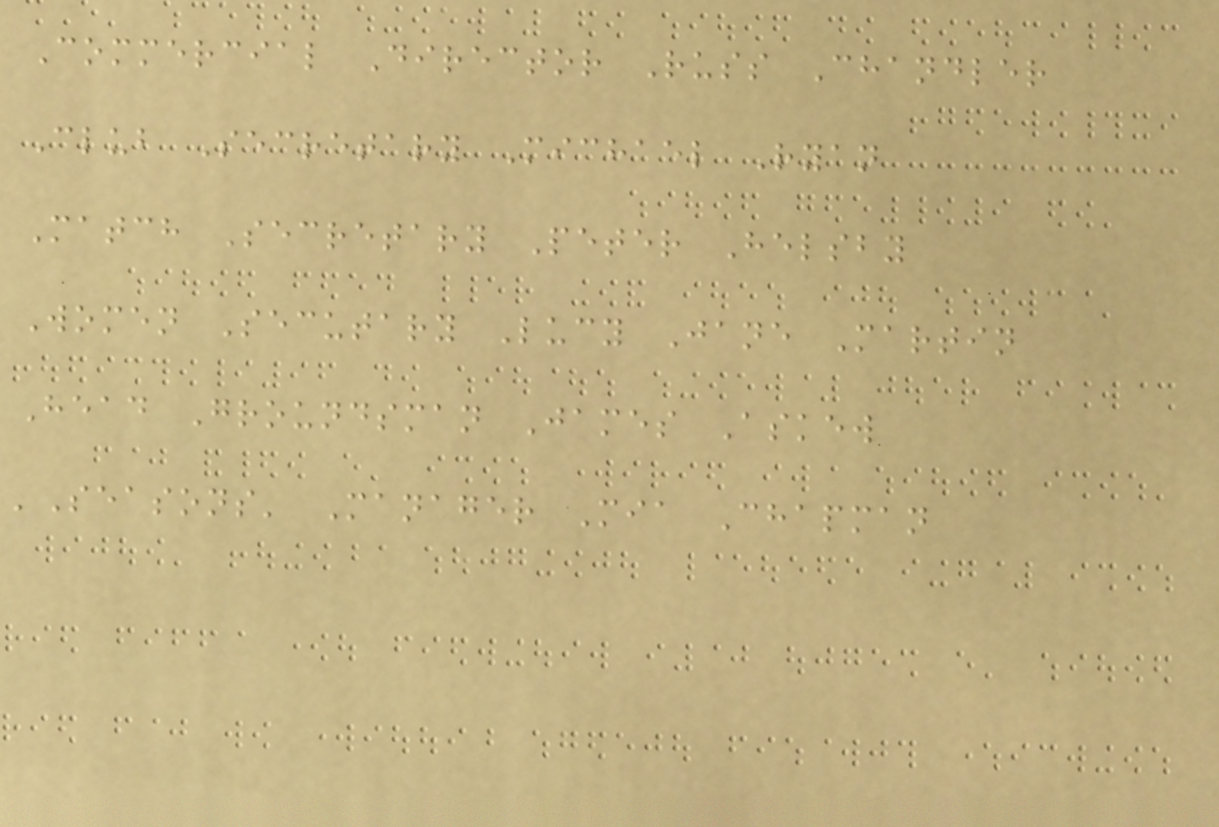Commercial Director Russ Chandler
Club Secretary Michael Ryan
Match Secretary Peter Helsby
Women Secutary Lucy Jane Martin
Head Groundsman James Askew
'Seasons' Manager Mia Chapman
